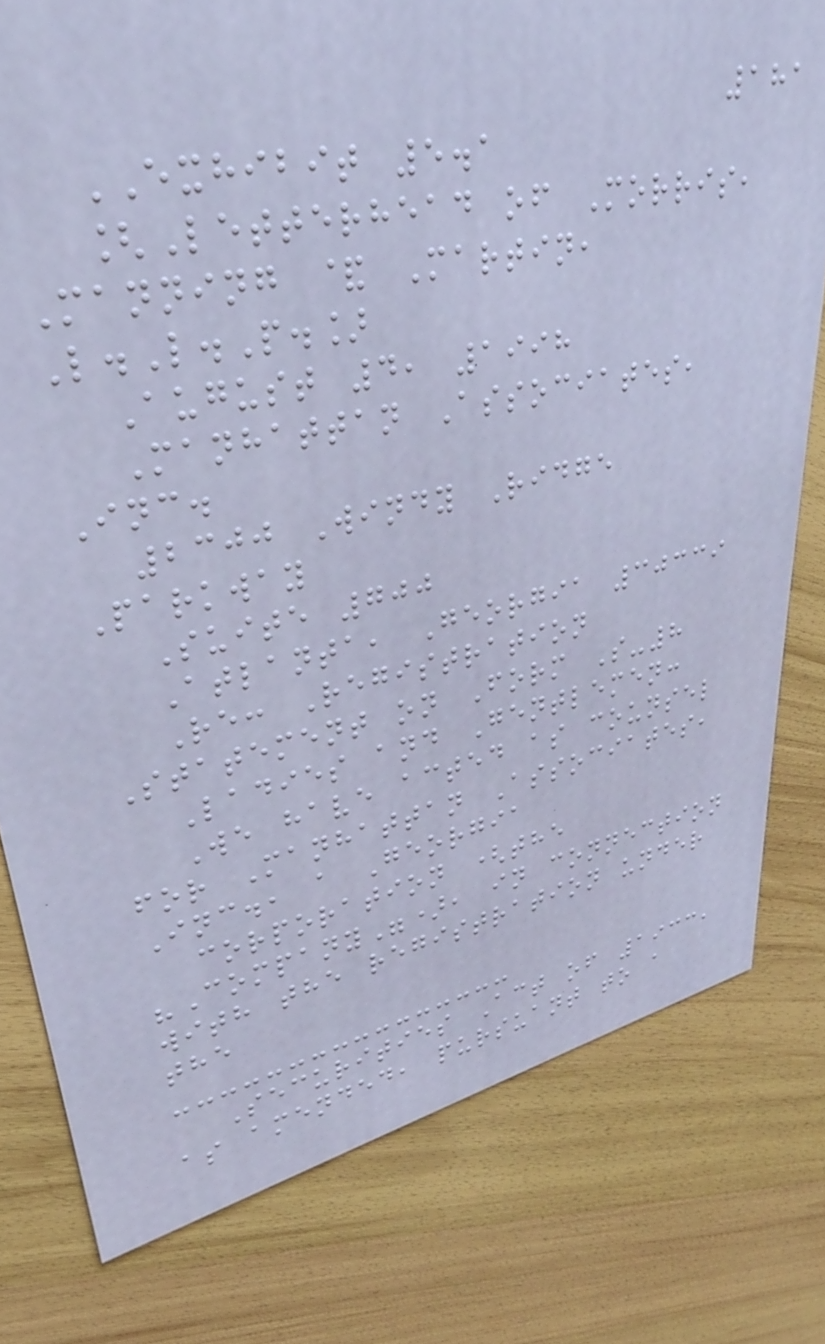181
EXHIBIT 5.1
[Letterhead of Morris,
Manning & Martin,
L.L.P.]
August 4, 1998
Manhattan Associates,
Inc.
2300 Windy Ridge
Parkway
Suite 700
Atlanta, Georgia 30339
Re: Registration
Statement on Form S-8
Ladies and Gentlemen:
We have acted as counsel
for Manhattan Associates,
Inc., a Georgia
corporation (the
"Company"), in connection
with the registration under
the
Securities Act of 1933,
as amended, pursuant to a
